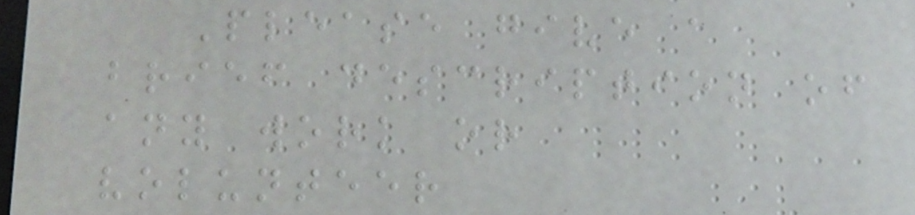Please give a
brief description of
any work or
volunteer
